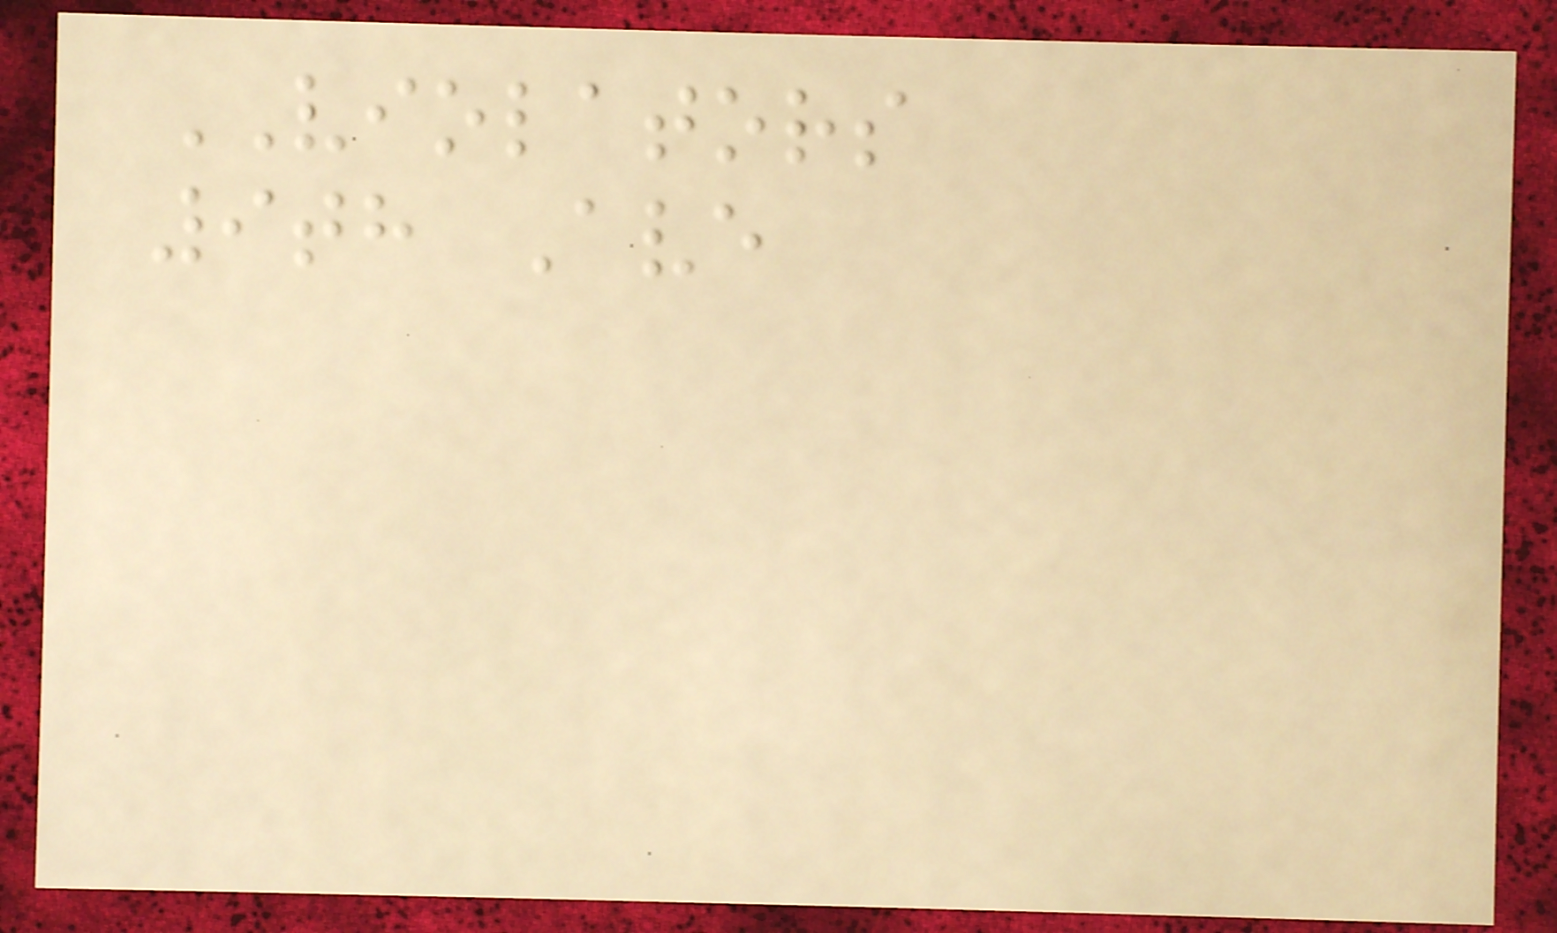VIOLATORS
9th Ave
